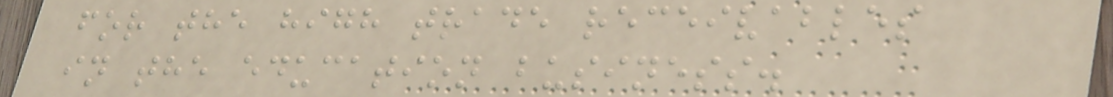for the high trade receivables
in the education business.
